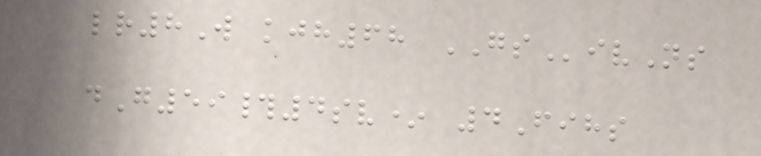lr8W kjh68 GSivNs
dG59#4sv* 4Fihs
